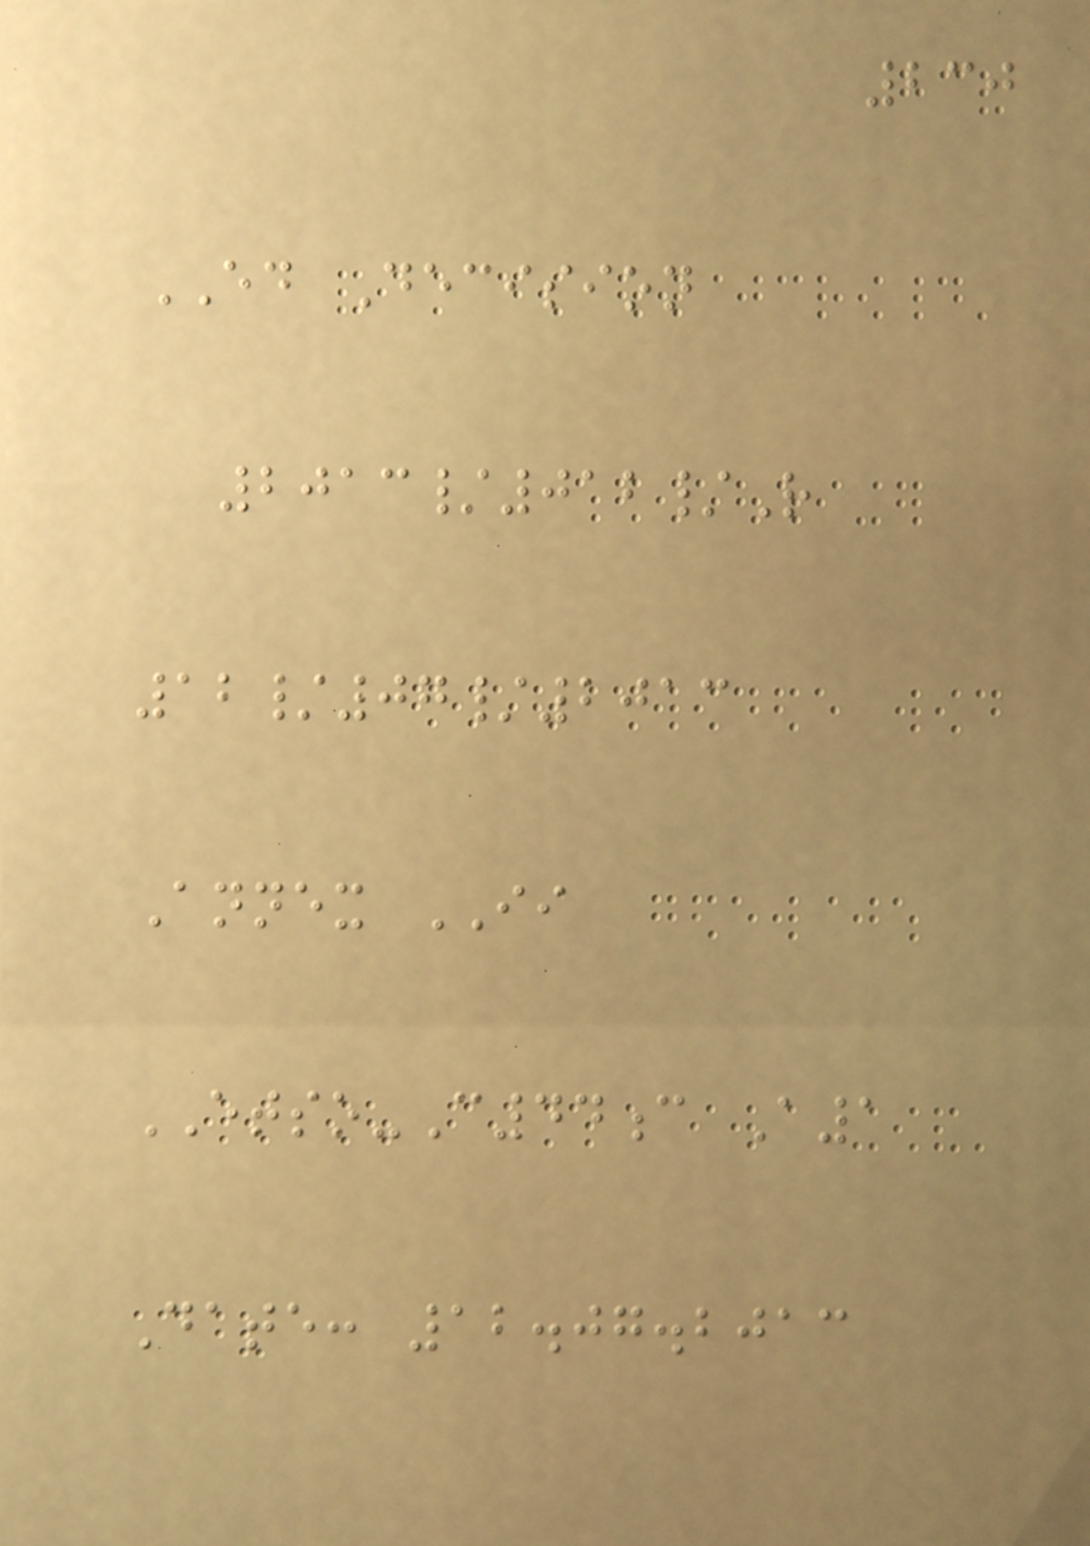230
ED Decision
2013/012/R
12/07/2013
Annex II
ETSO-C44c A1
Date: 12.07.2013
